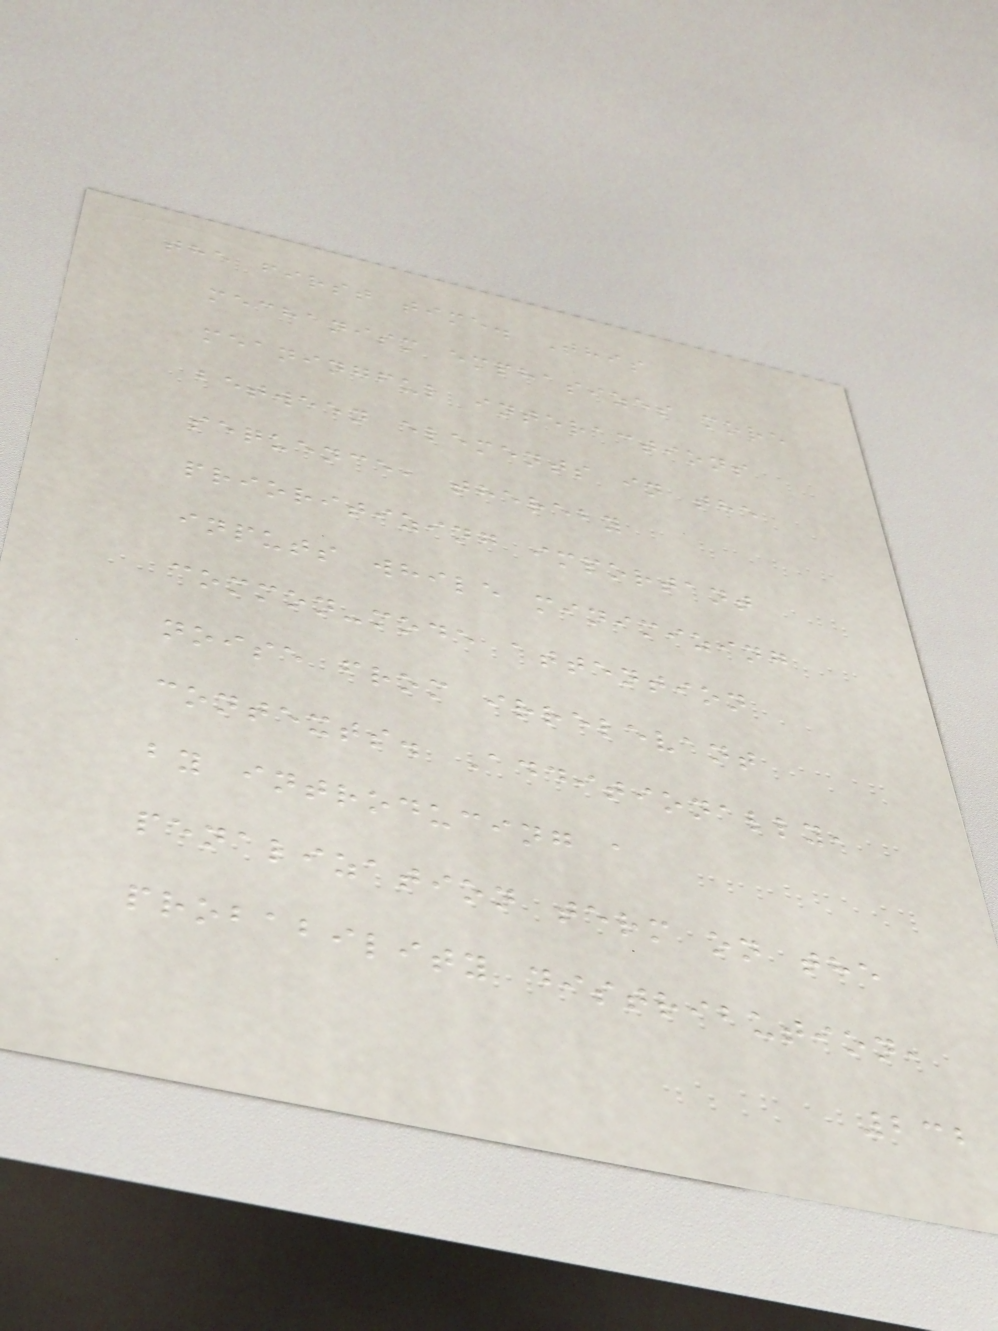the first time. This
mechanism emphasizes more
meaningful interactions
between elements in the
sequence, thereby
prioritizing important
inputs while minimizing
common-mode attention
noise from irrelevant
contexts. Additionally,
by introducing a
penalization term on the
probability distribution,
232
